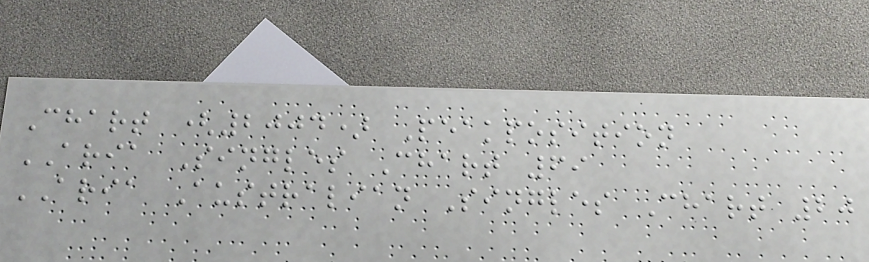Chart (2004) Peakposition
ARIA Singles Chart 69
ARIA Australian Singles Chart 20
